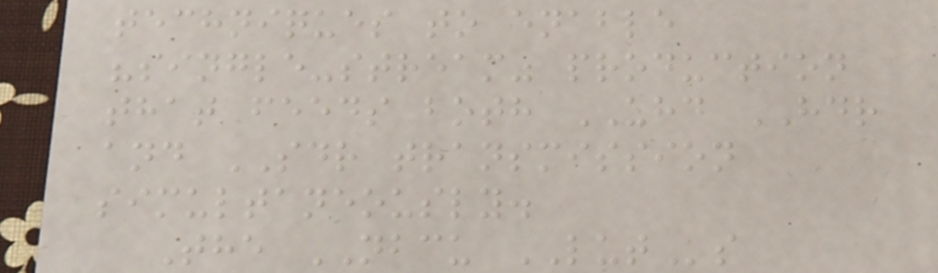techniques to enable
"single-stream" production
that feeds both UHD HDR
and SDR transmission
simultaneously.
The NBCU LUTs
